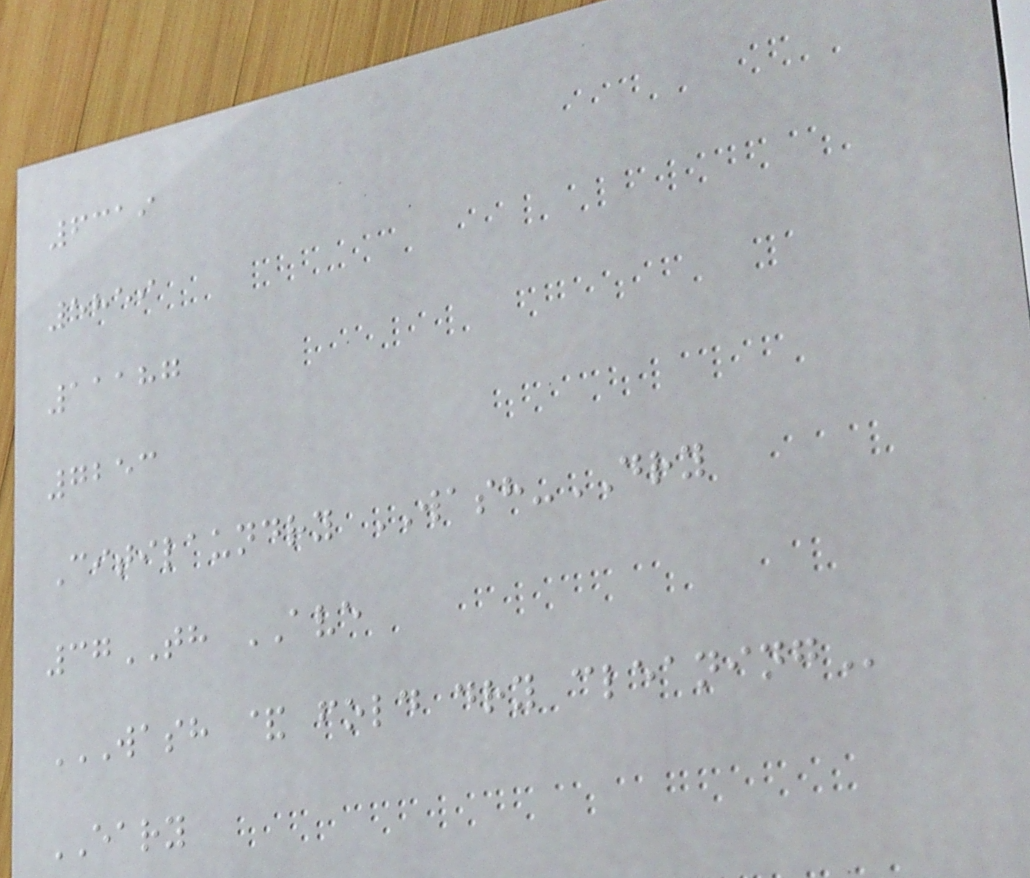6319
5859
11187
7253
Citilaundry WASH-DRY
37TH AVE
WASH & FOLD DRY CLEANING
EARY
